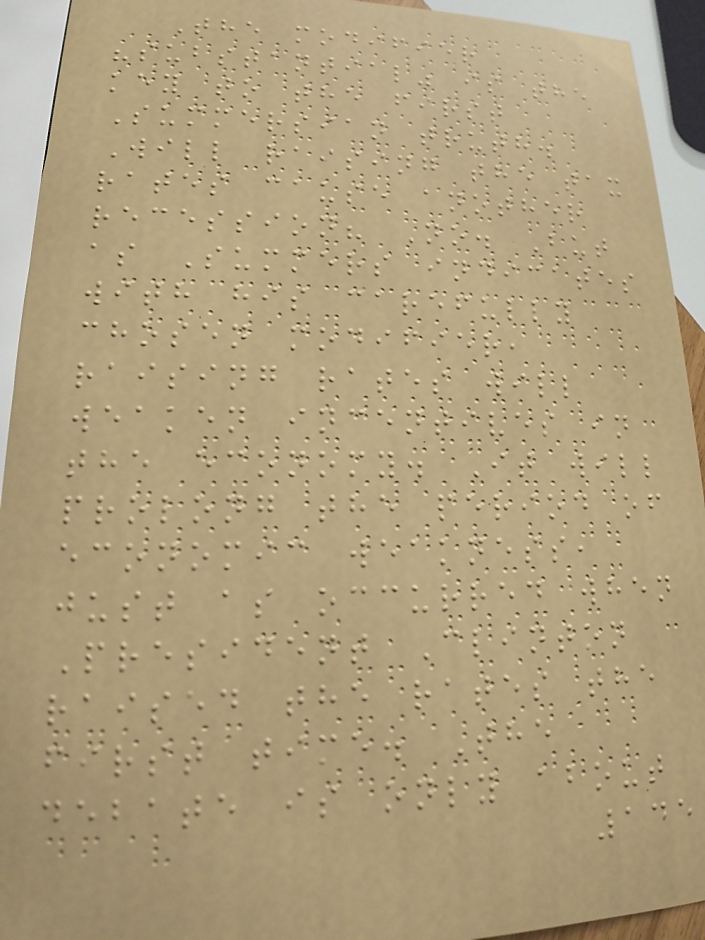The modifier
"substantial" is the
key to the first
Summersian truth.
Will raising the tax
rates cause another
recession? No. But
as Summers indicates
with his carefully
chosen modifier,
raising rates will
weaken incentives in
the economy. It will
prolong the period of
economic weakness,
just as occurred when
President Clinton
raised the rates the
first time. The
debate is only about
145
